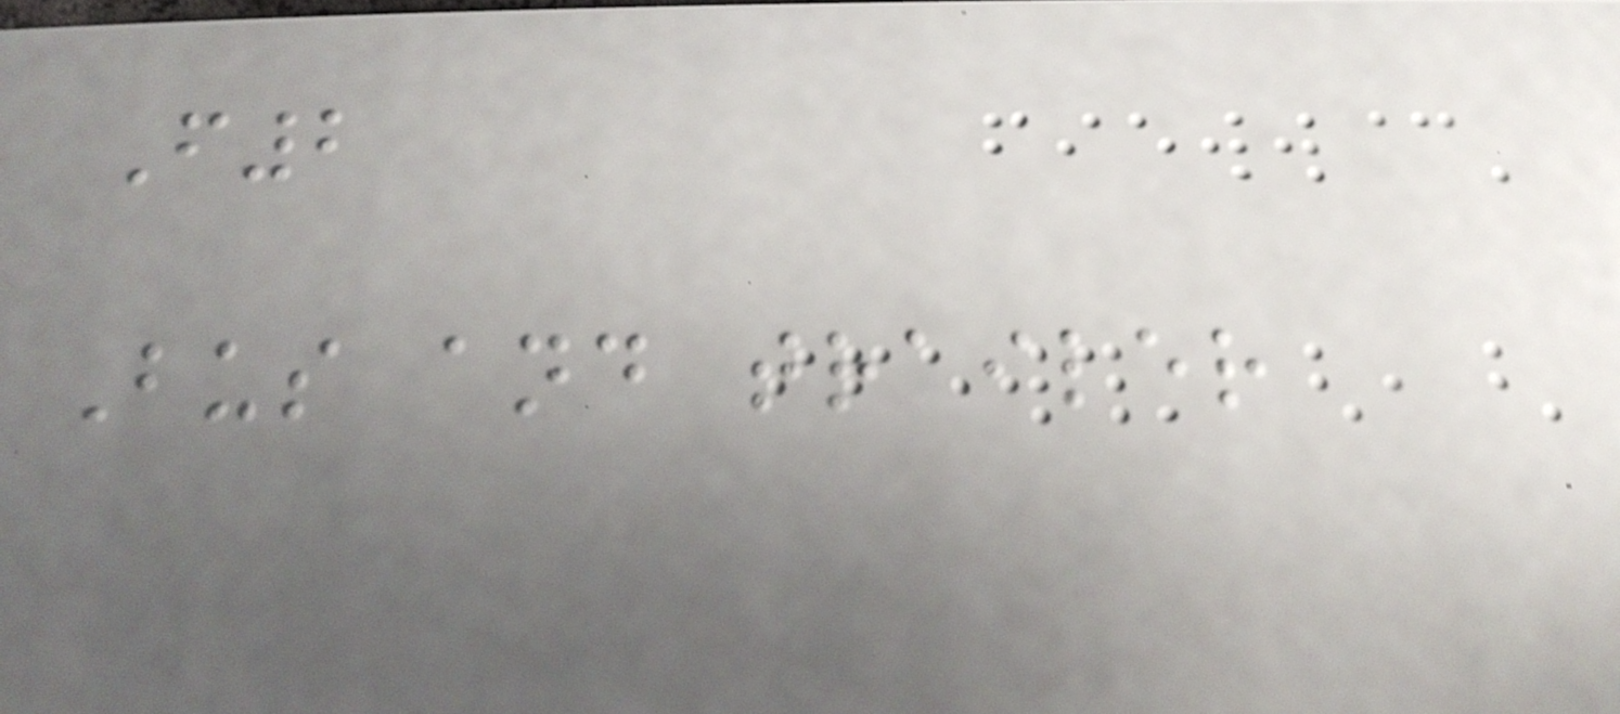F2
Bus and trailer
